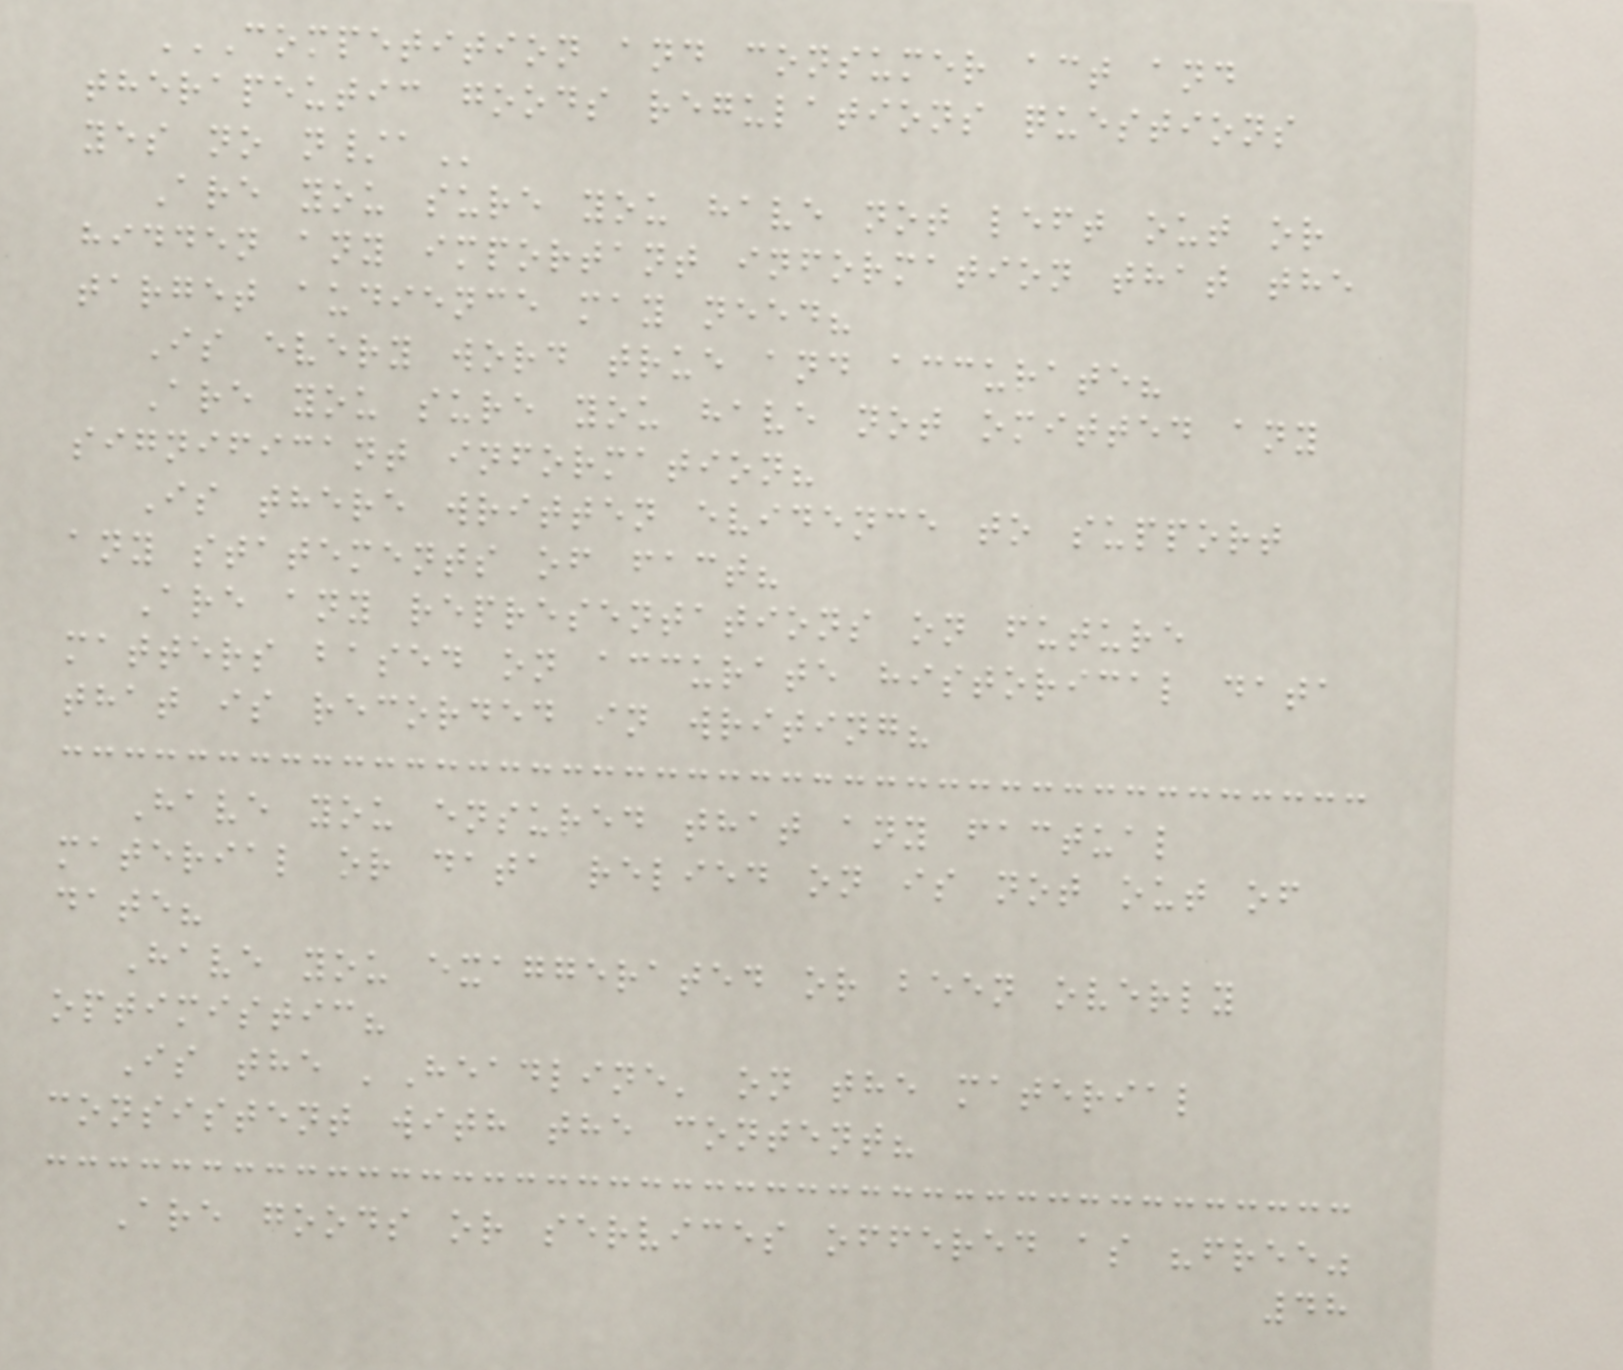COMPETITION AND CONSUMER ACT AND
THERAPEUTIC GOODS REGULATIONS QUESTIONS
YES NO N/A
Are you sure you have not left out or
hidden any important information that the
target audience may need?
Is every word true and accurate?
Are you sure you have not omitted any
significant information?
Is there written evidence to support
any statements of fact?
Are any representations on future
matters based on accurate historical data
that is recorded in writing?
Have you ensured that any factual
material or data relied on is not out of
date?
Have you exaggerated or been overly
optimistic?
Is the 'Headline' on the material
consistent with the content?
Are goods or services offered as "free"
48
